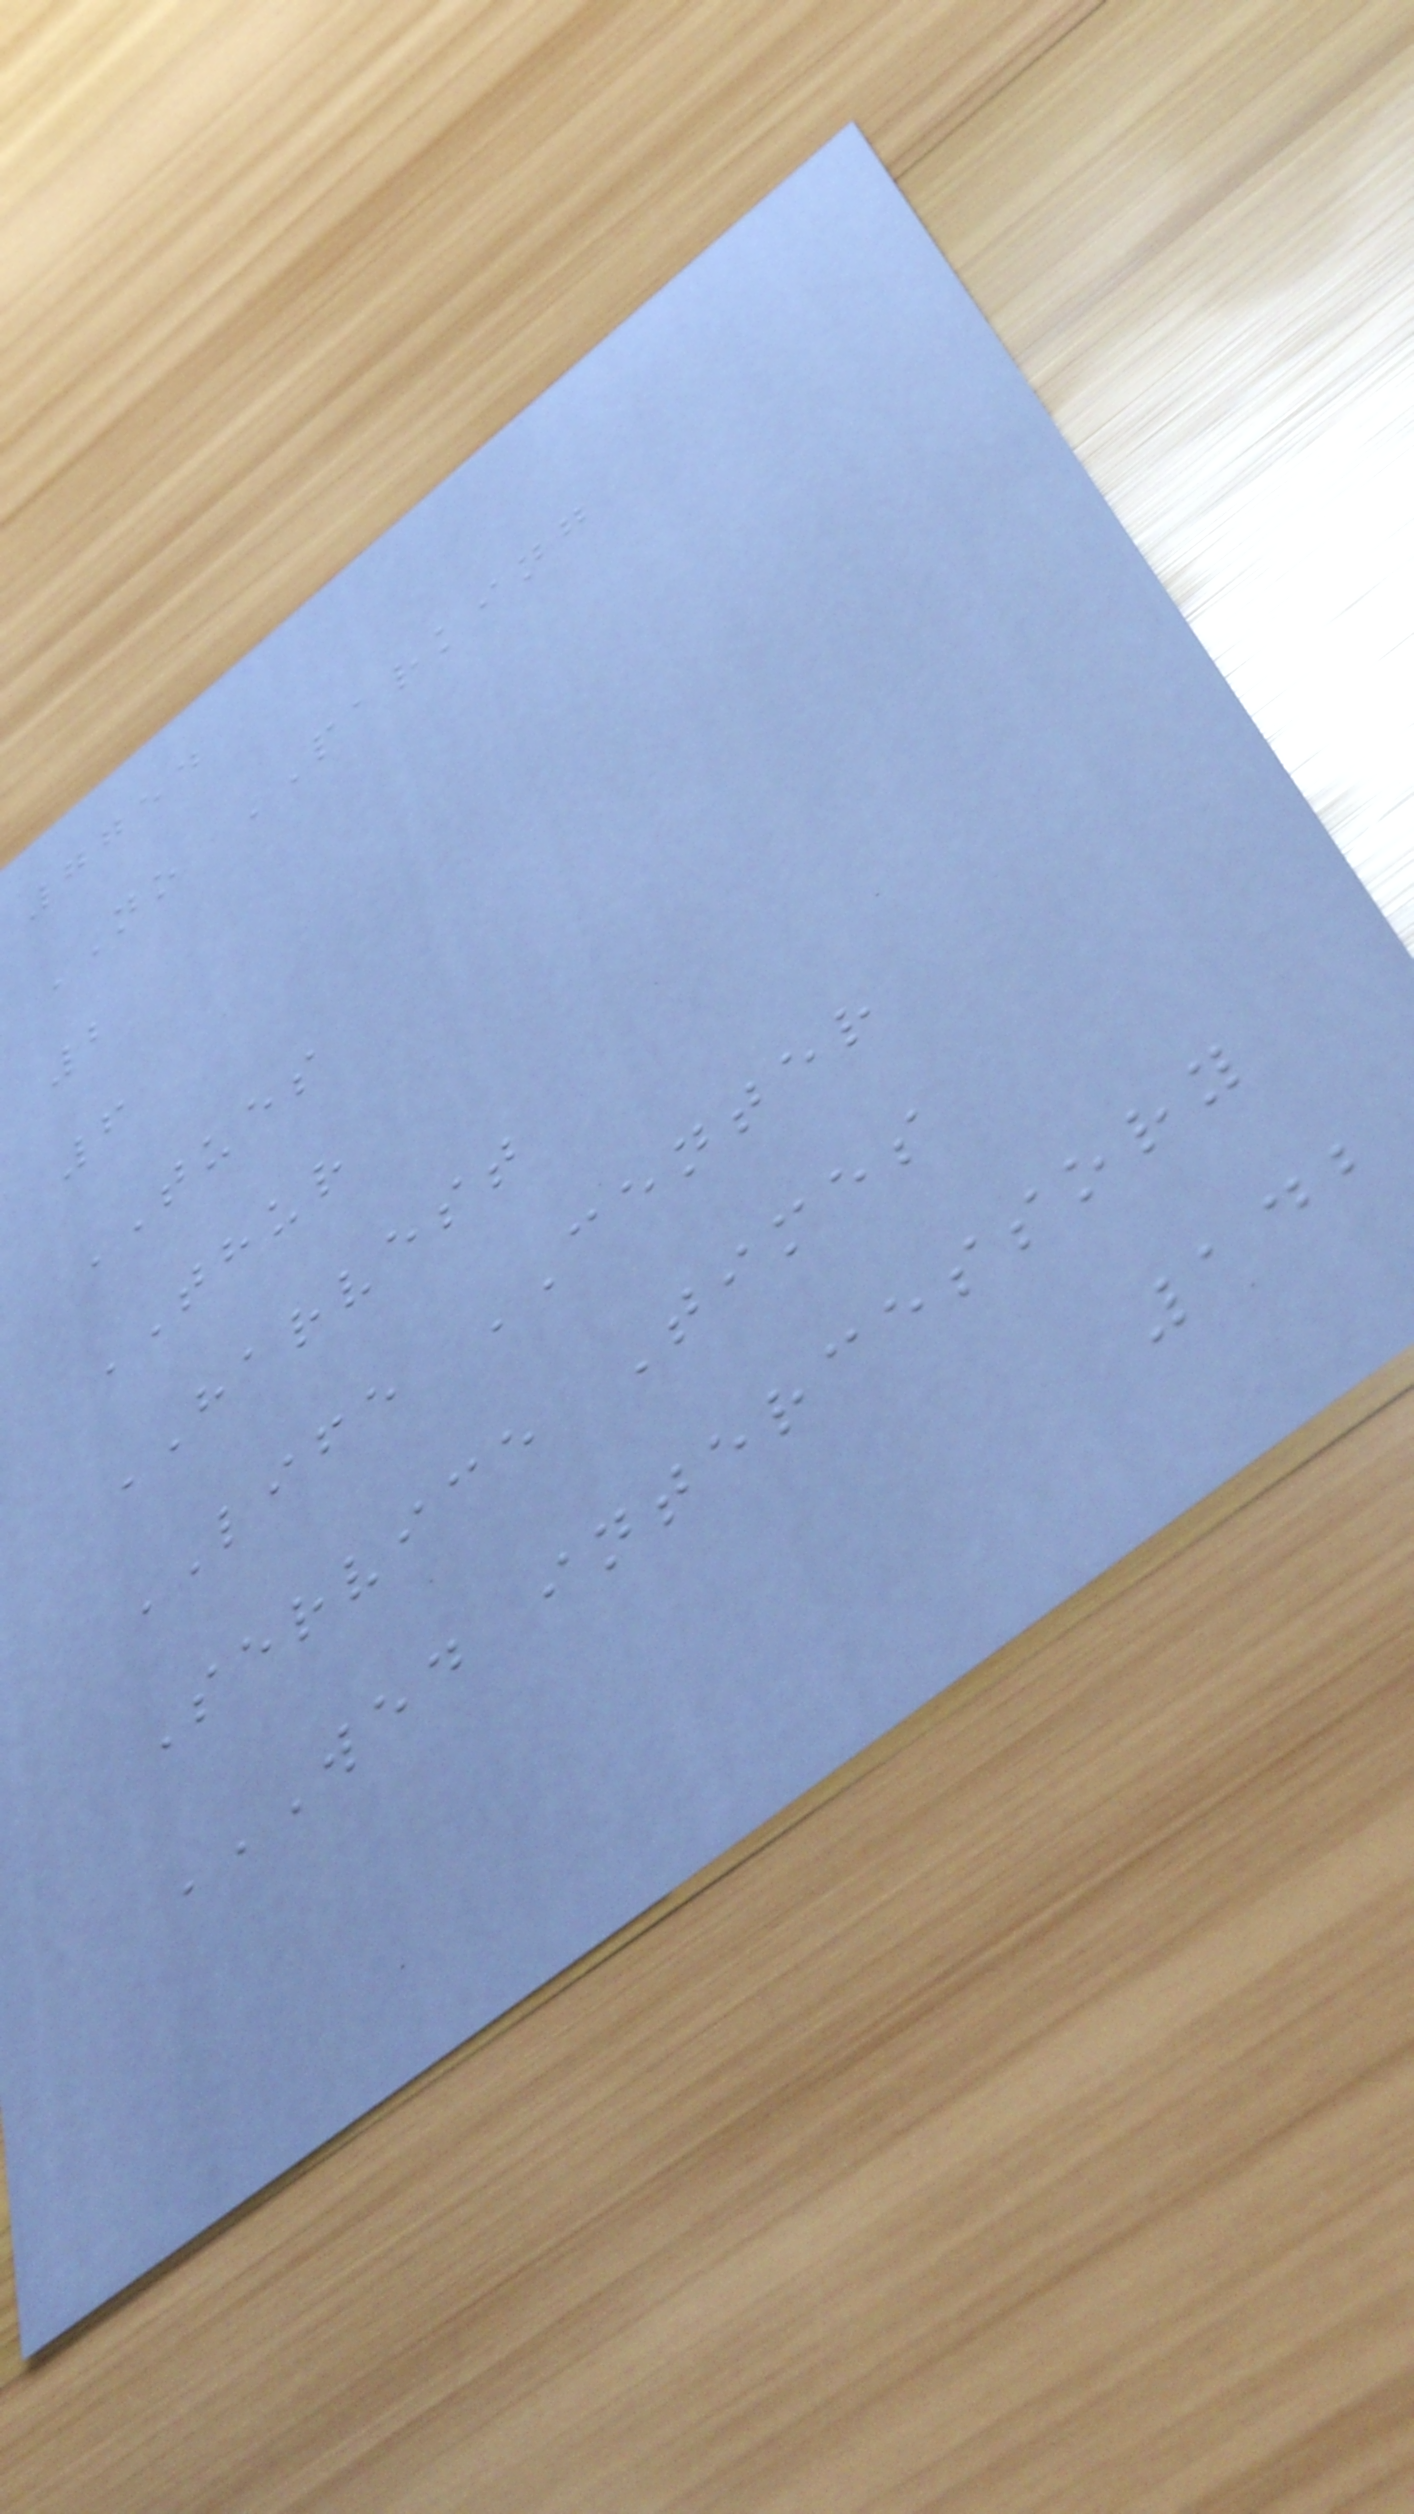7754
NO PARKING
2
6
TUES
THUR
HARVEST
LIFE CENTER
Service Times
WED INTERCESSORY
142
